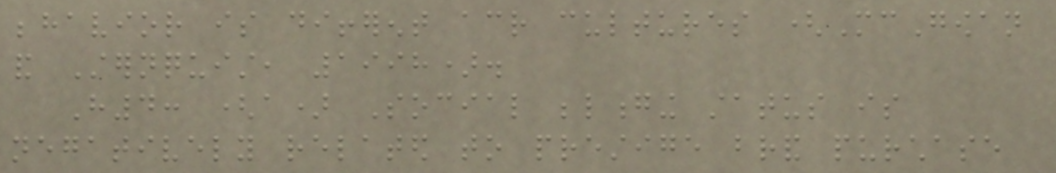behavior is different across cultures (McGowan
and Sternquist, 1998).
H4: (a) Social belonging status is
negatively related to prestige brand purchase
